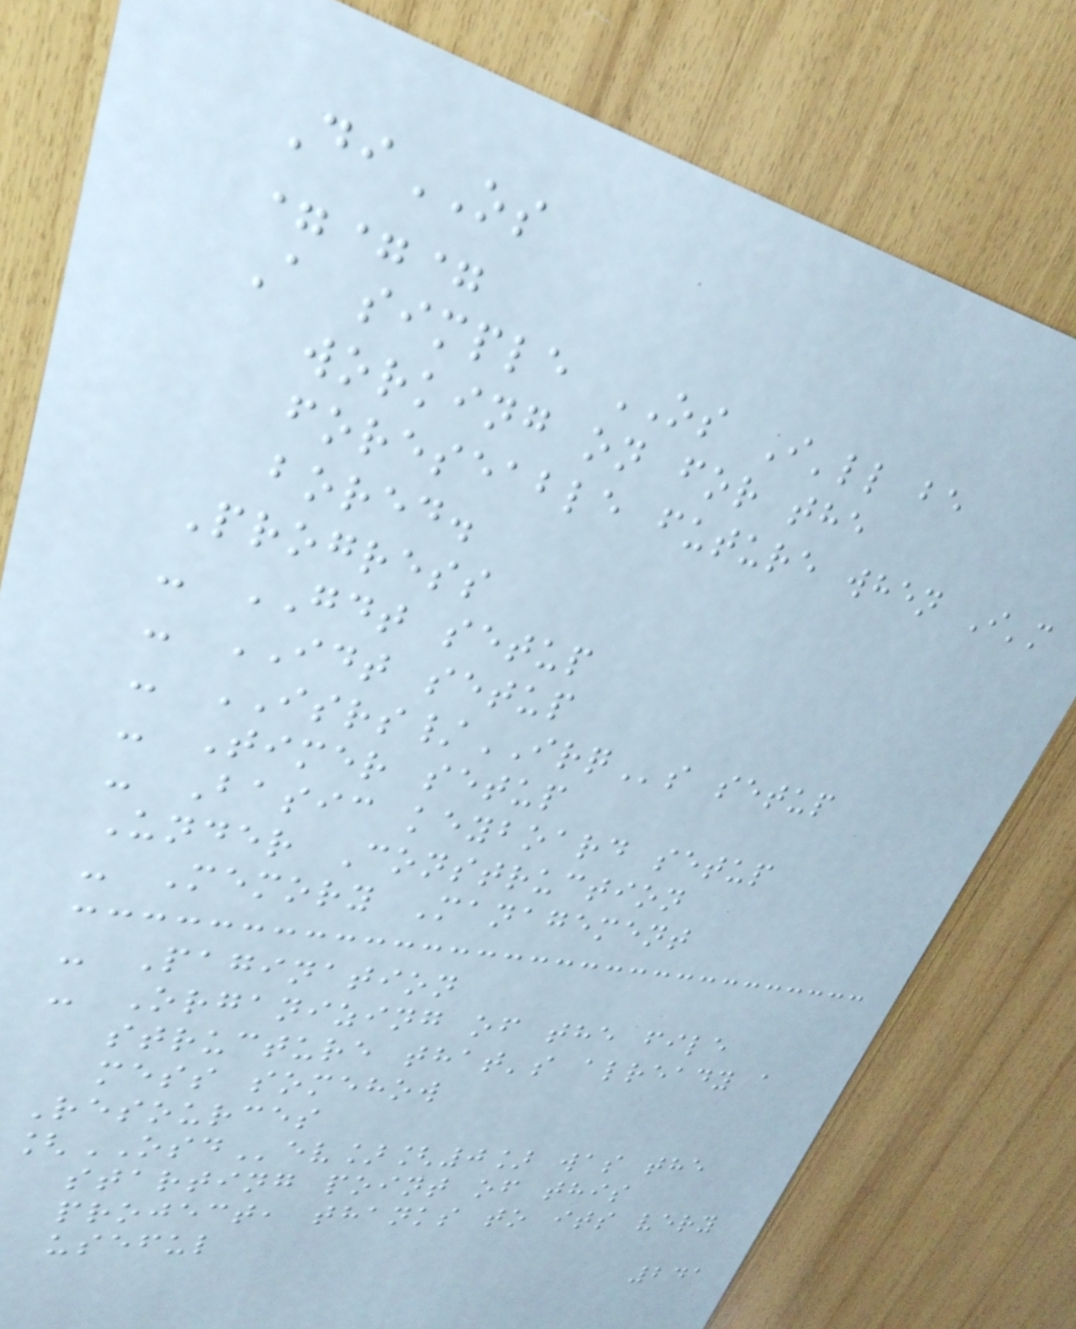DiOS
===
A simple OS I'll be
working on for the
foreseable future when I'm
bored.
Progress
- GDT setup
- IDT setup
- ISRS/IRQs setup
- Timer setup
- Basic keyboard setup
Under Construction
- Memory Management
- Pagination
- Organizing of the file
structure that's already a
mess somehow
Resources
[OSDev][0] was the
starting point of this
project, thanks to its very
useful
241
